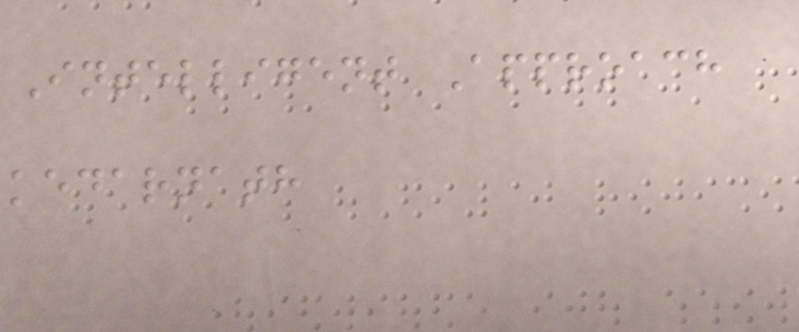Intelligent Approach
kedarnath
